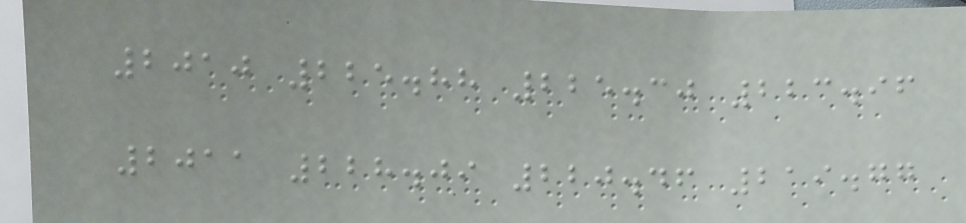2010 225.88 225.30 223.96
2011 228.09 220.46 219.77
